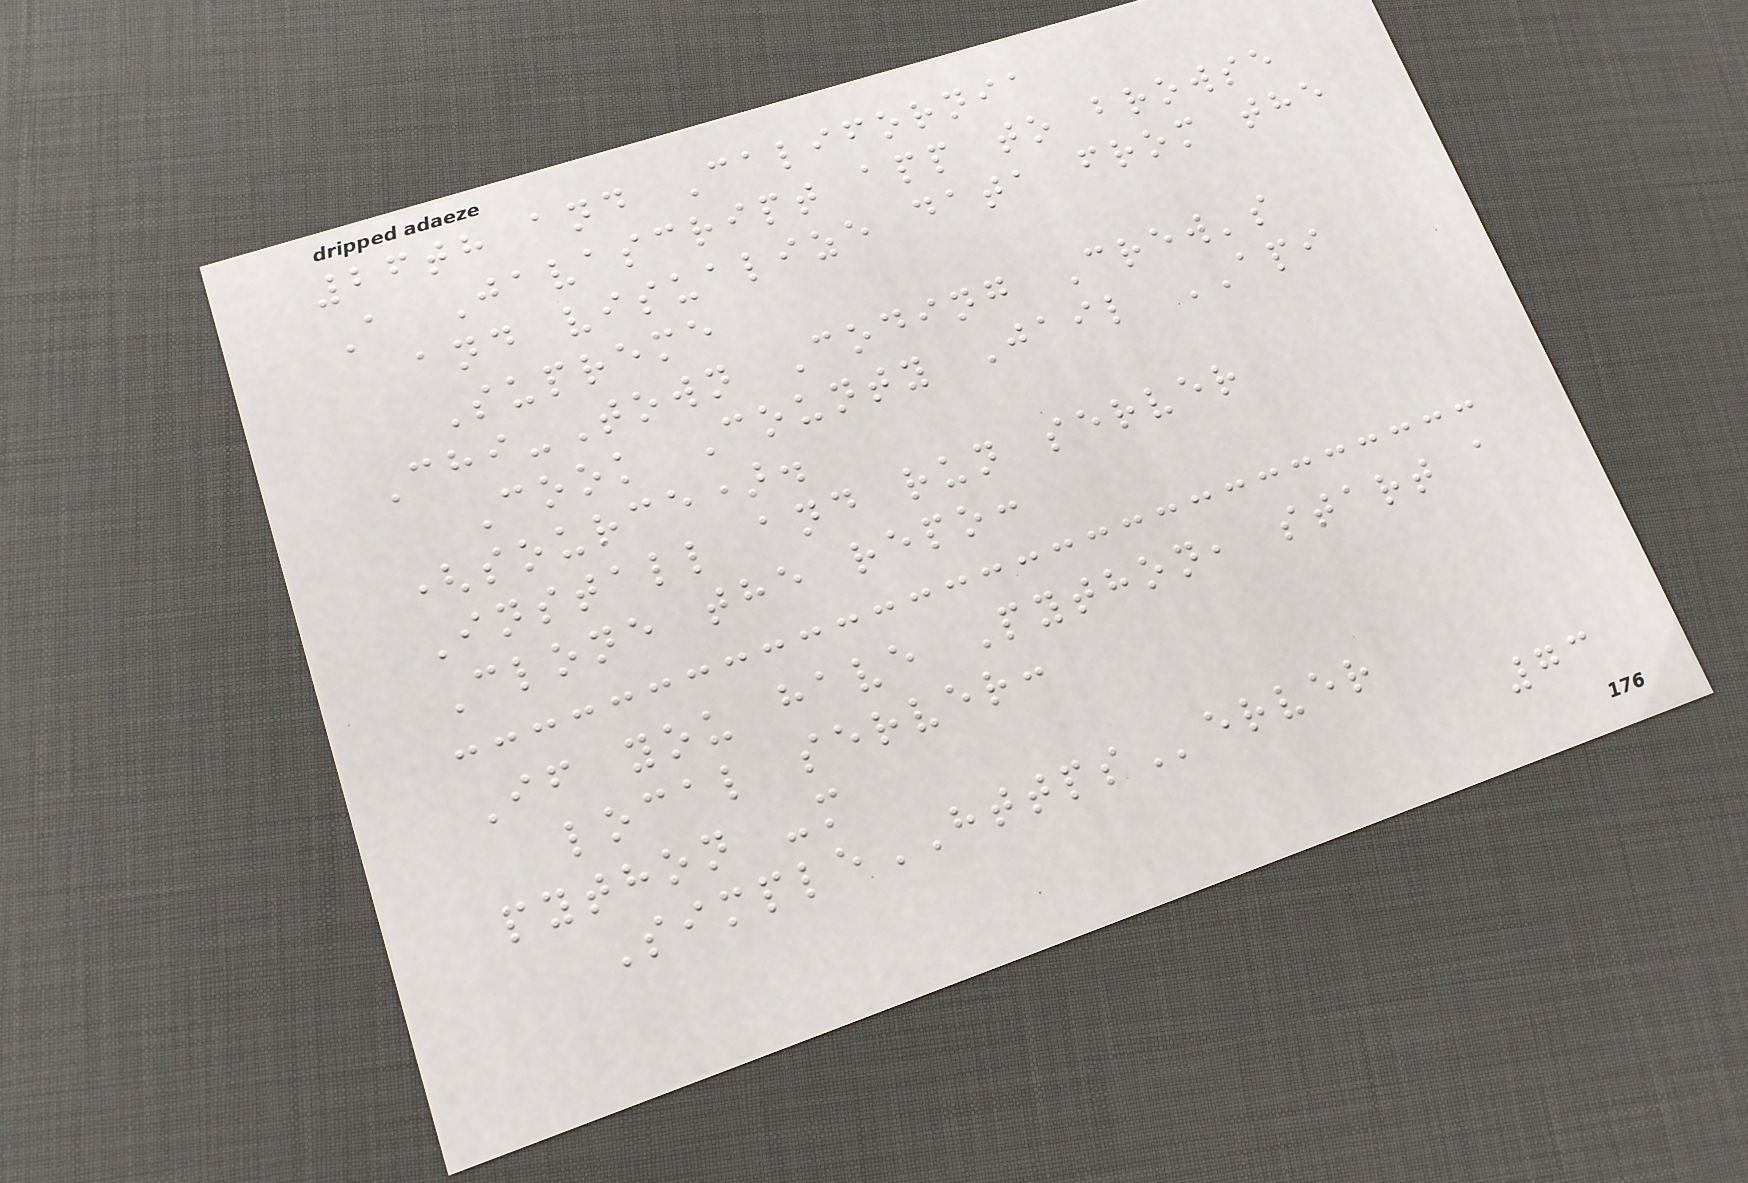26th and California
A Javascript app to browse
and visualize data from the
Supreme
Chi-Town Coding Crew's
Cook County Jail API
(source).
Install and run server
Clone the repo:
If you have Python, start a
local server:
python -m
SimpleHTTPServer
73
